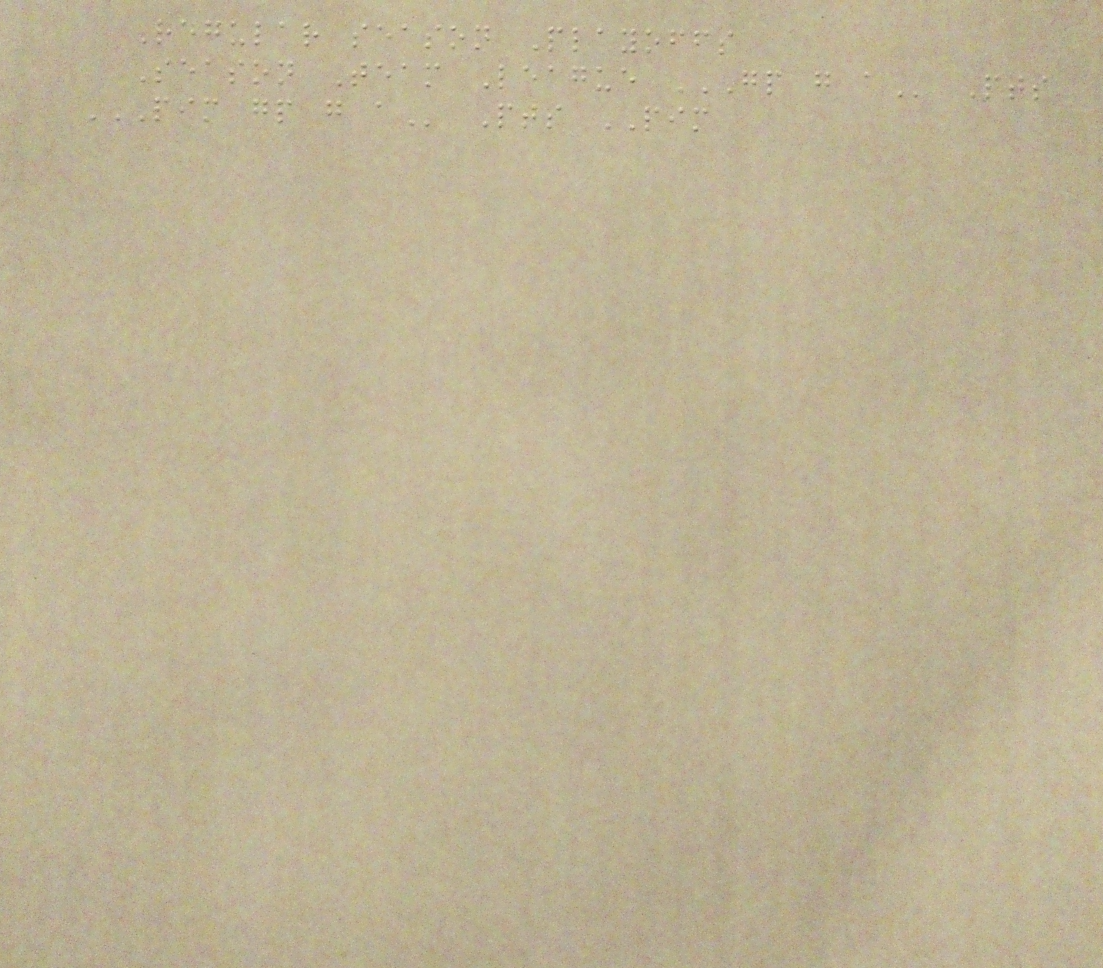Regular season Playoffs
Season Team League GP G A Pts
PIM GP G A Pts PIM
